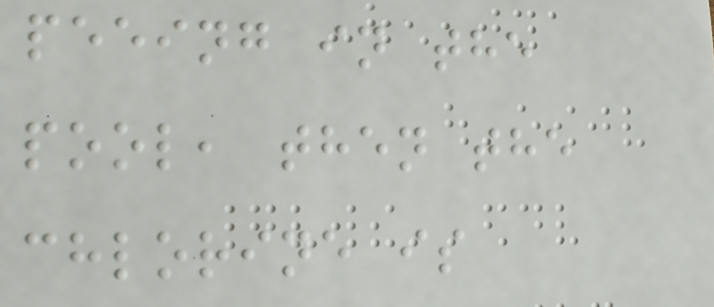peeing in the
pool, then the
chlorine is
